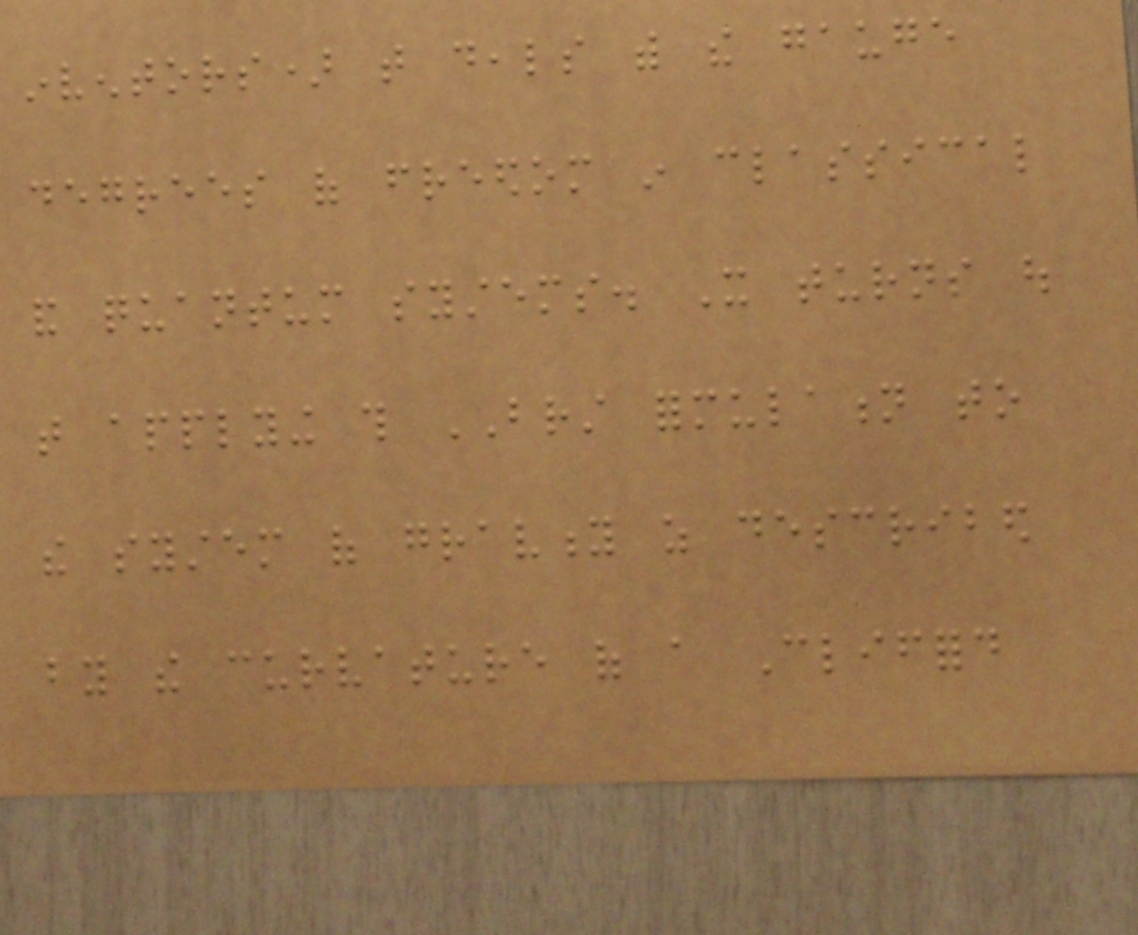inventors) that deals with the gauge
degrees of freedom in classical
and quantum systems. It turns out
that applying this BRST formulation to
the system of gravity as described
by the curvature of a Clifford
